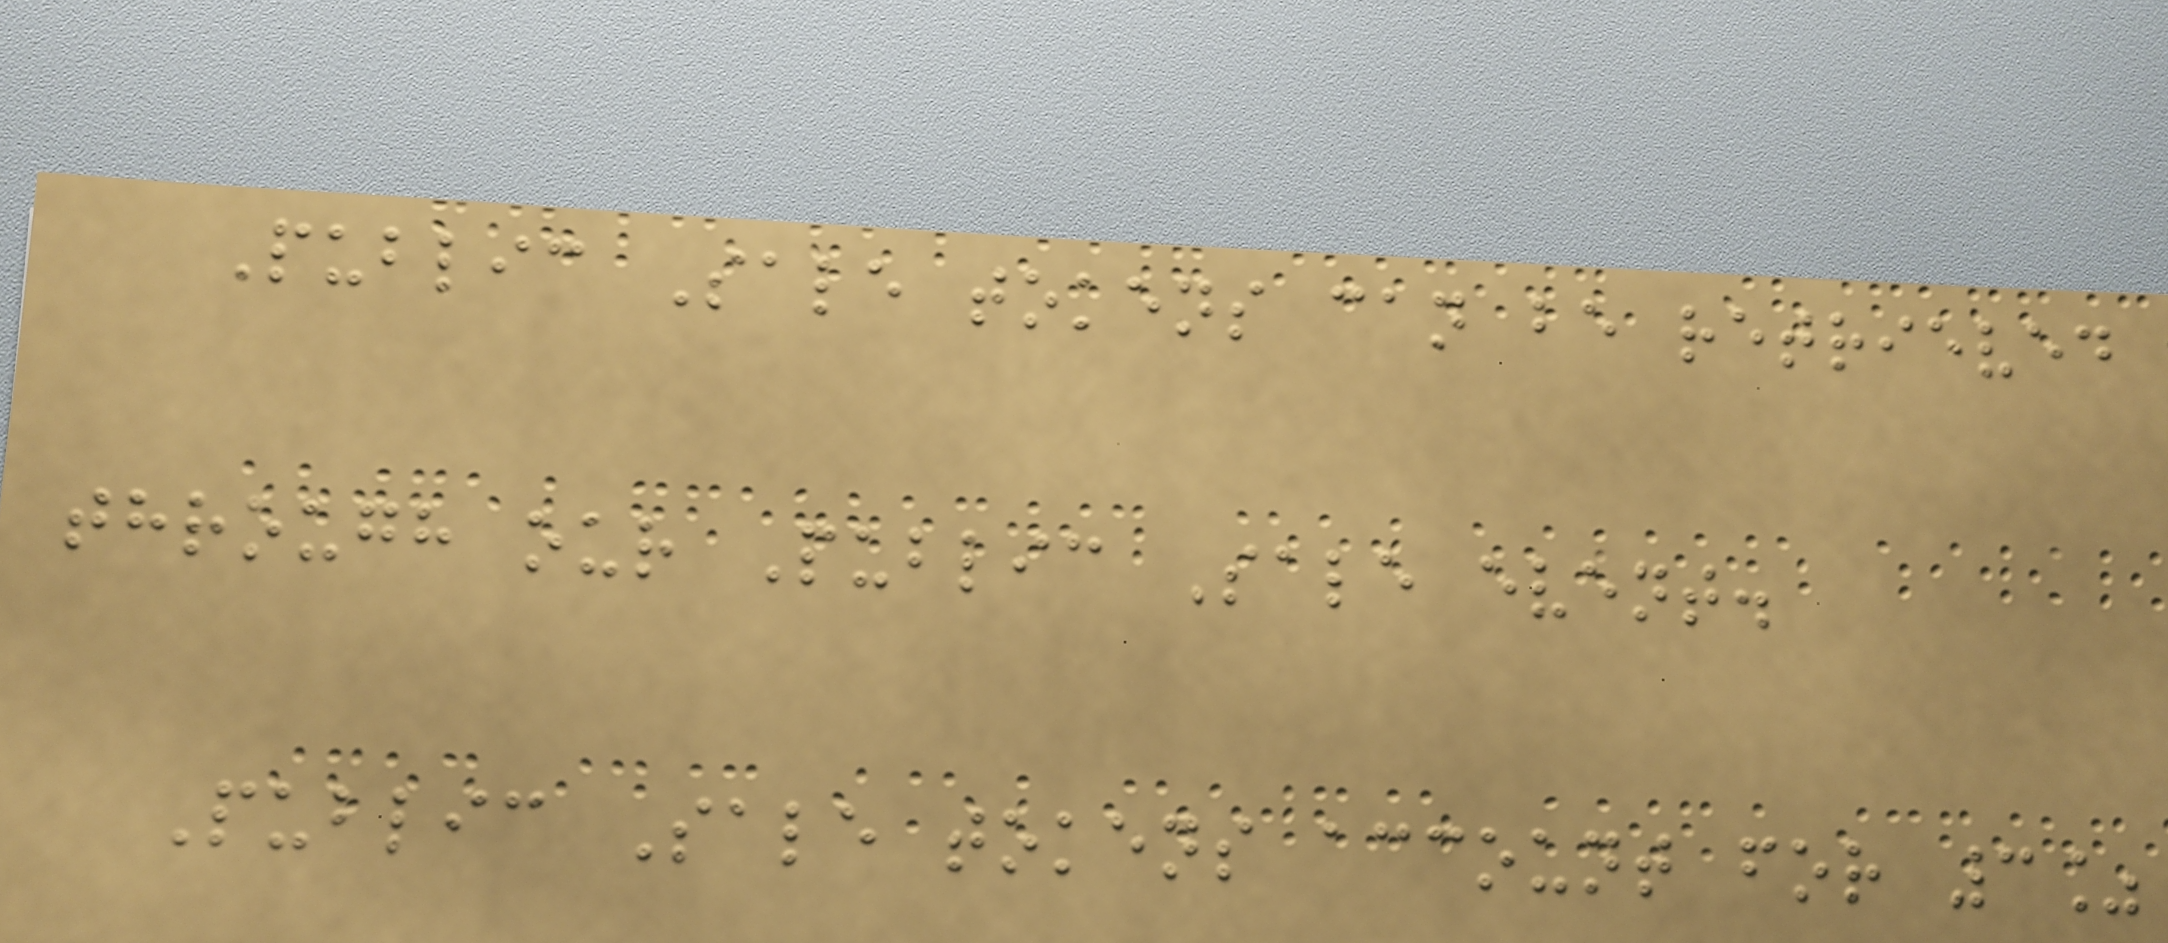Public Sale tokens can be retrieved
through our Public Sale event.
Public Sale tokens account for 3%
